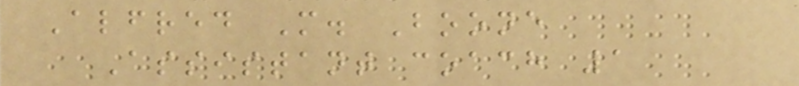Alfred M. Boone
Assistant coach 1
